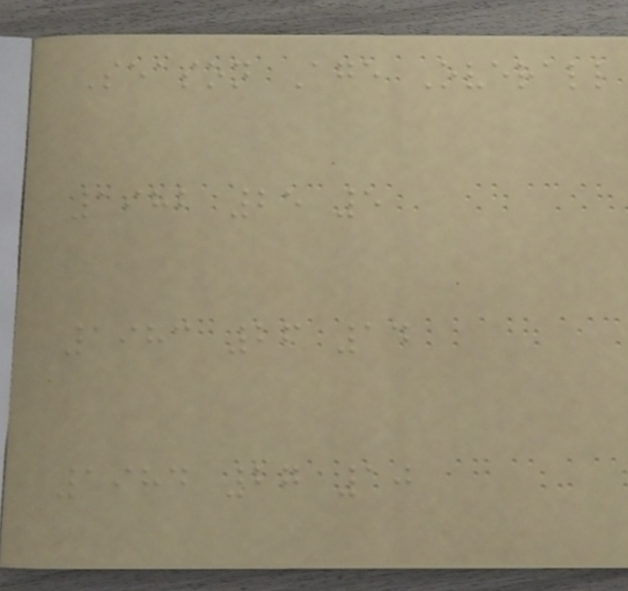Season Age Overall
1982 25 5
1983 26 14
1984 27 10
